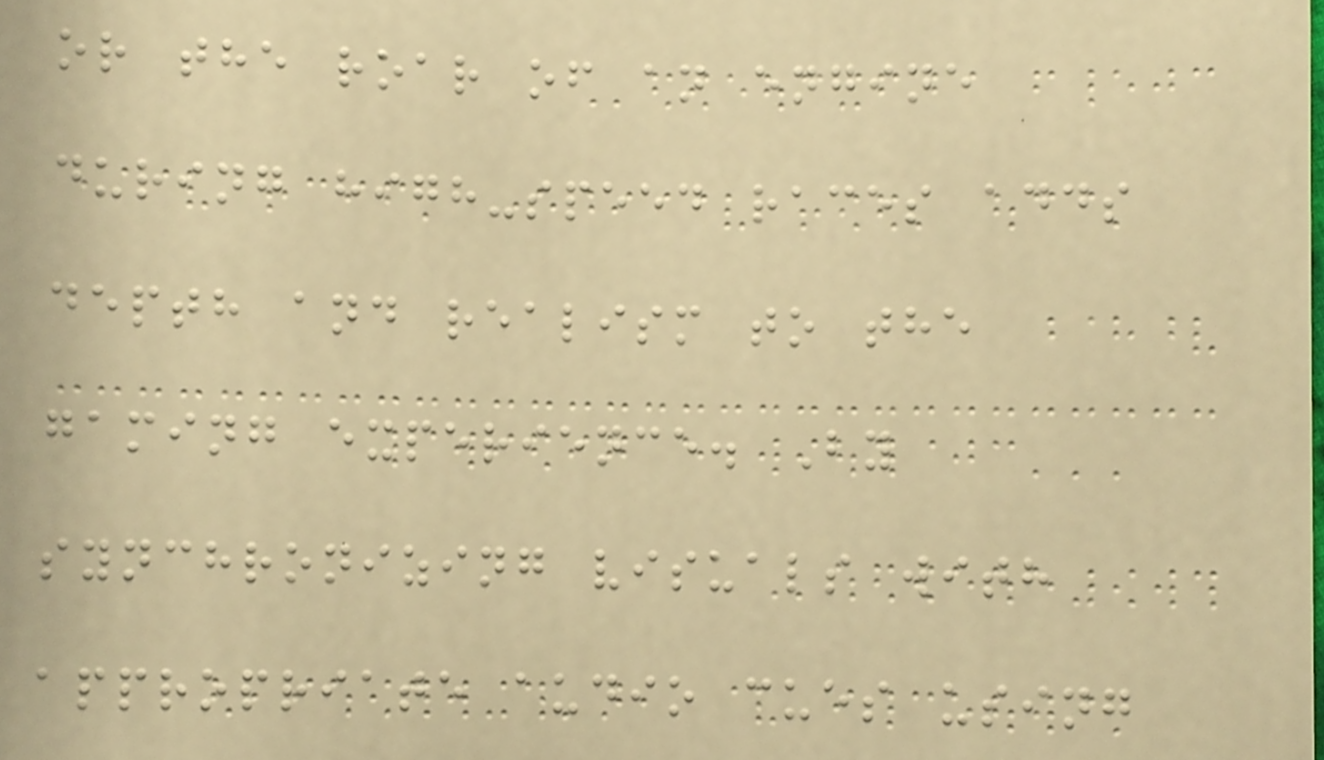or the roar of an engine
during high-speed races adds
depth and realism to the
gaming experience. By
synchronizing visuals with
appropriate audio cues using
